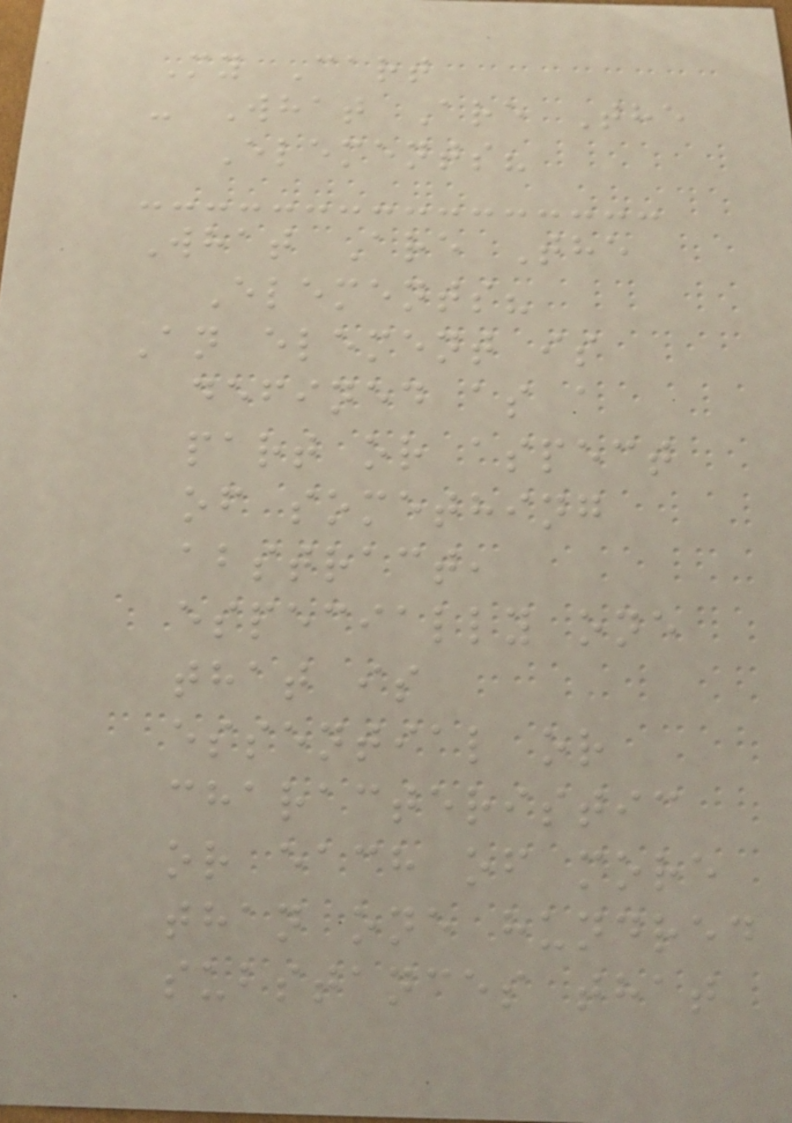My Cart
- What Are The
Elements?
What Are The
Elements?
An element is
defined as a
part or aspect
of something
abstract,
especially one
that is
essential or
characteristic
or each of more
than one hundred
substances that
